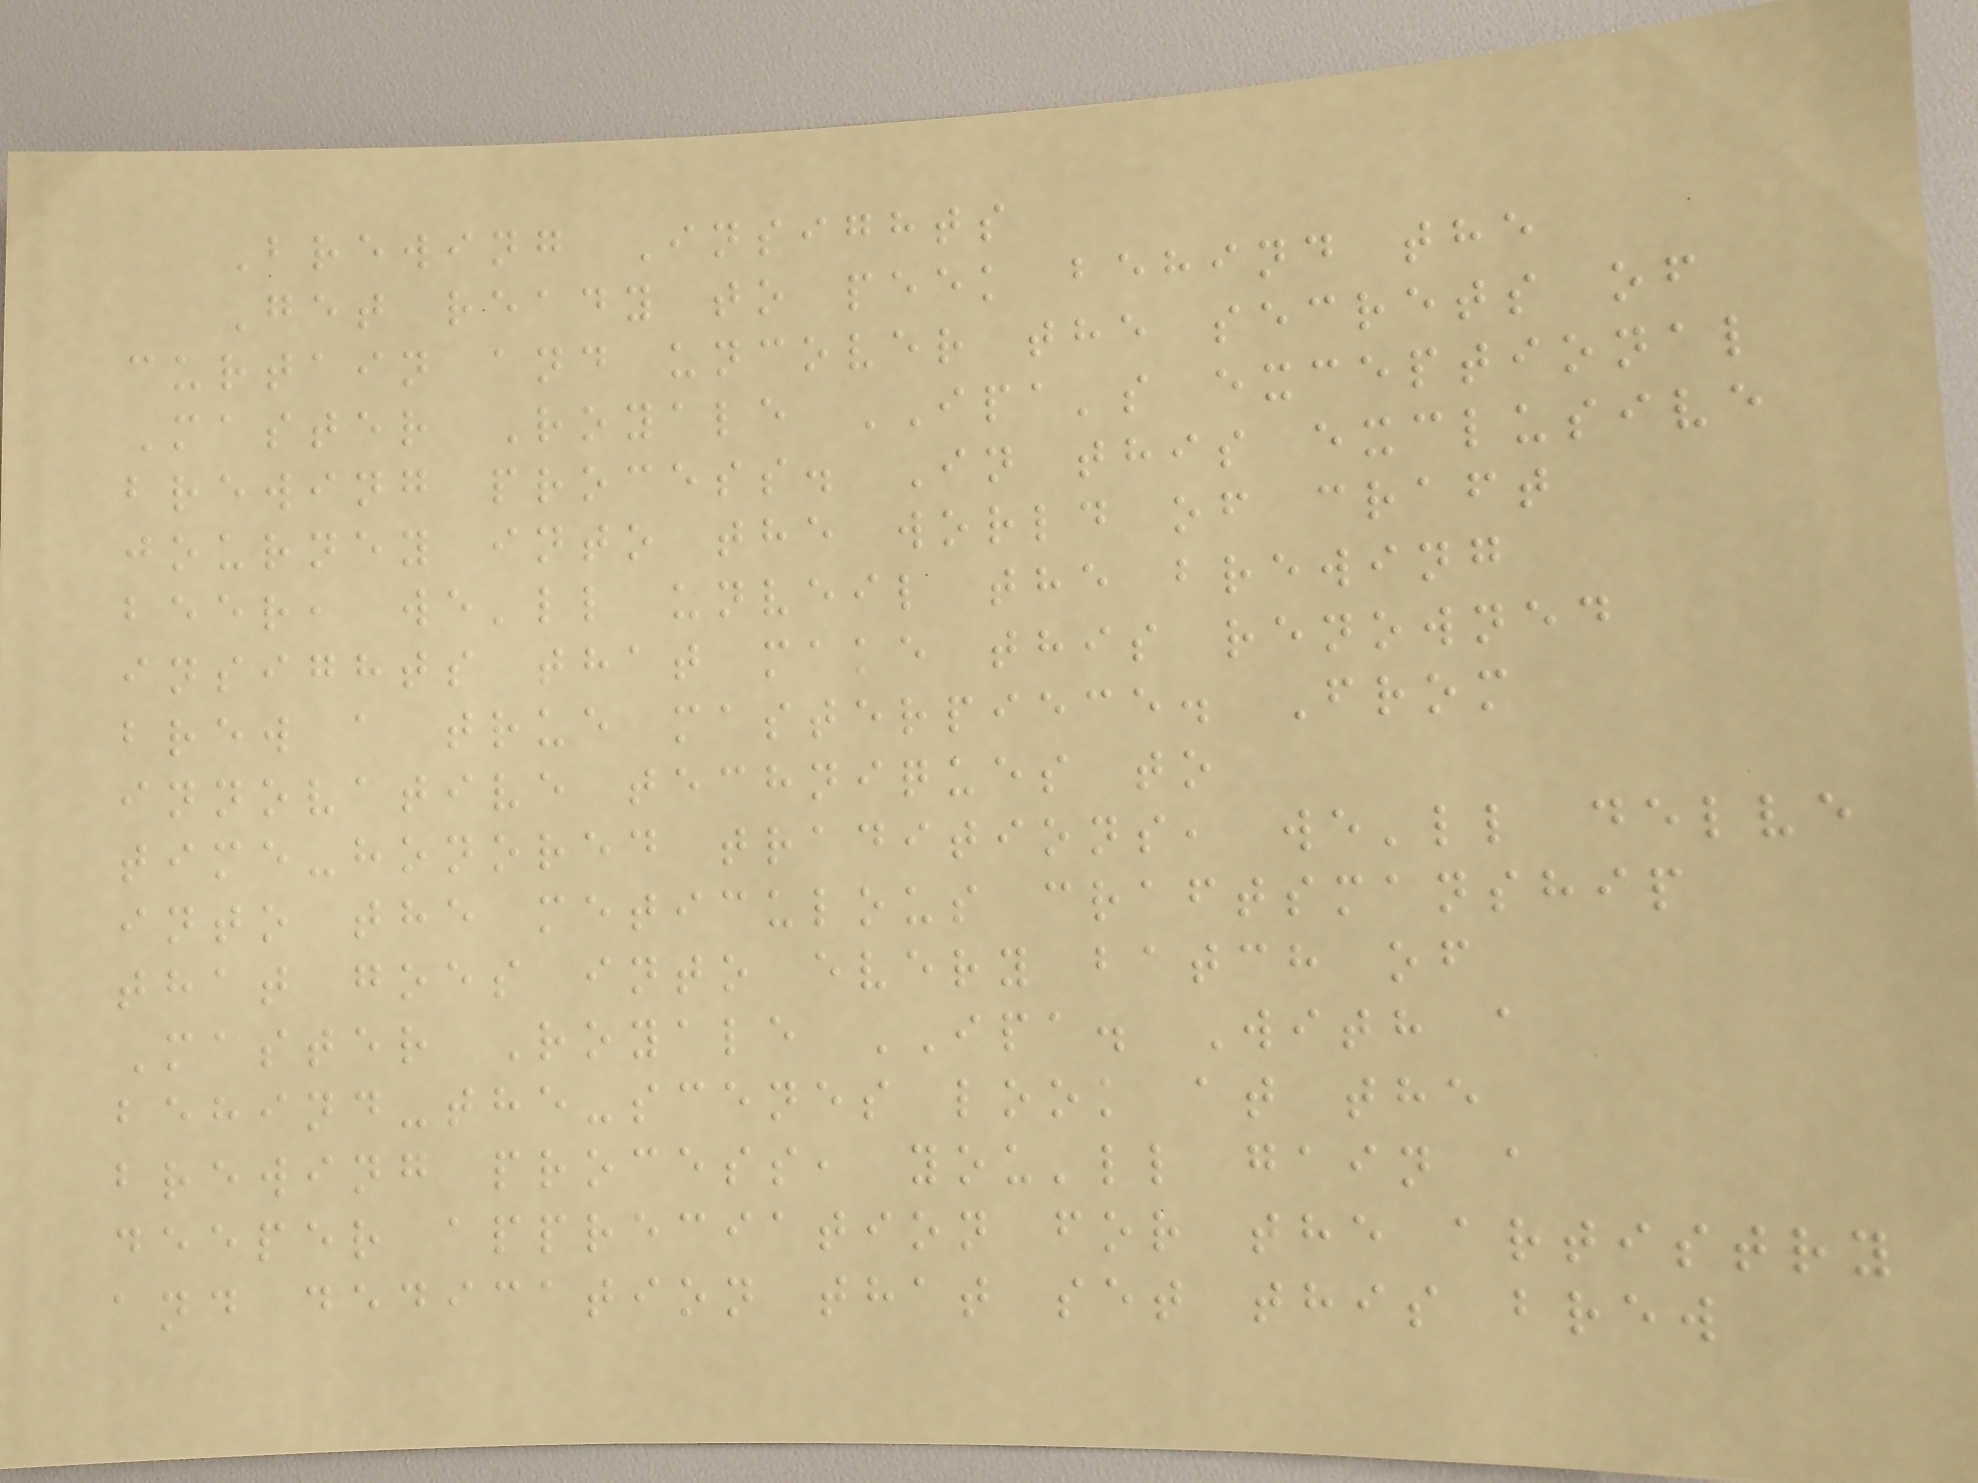Brewing Insights
Get ready to peek behind the
curtain and uncover the secrets of
Master Royale IPA's exceptional
brewing process. In this exclusive
journey into the world of craft
beer, we'll unveil the brewing
insights that make this renowned
brew a true masterpiece. From
innovative techniques to
time-honored traditions, we'll delve
into the meticulous craftsmanship
that goes into every batch of
Master Royale IPA. With a
behind-the-scenes look at the
brewing process, you'll gain a
deeper appreciation for the artistry
and dedication that set this brew
